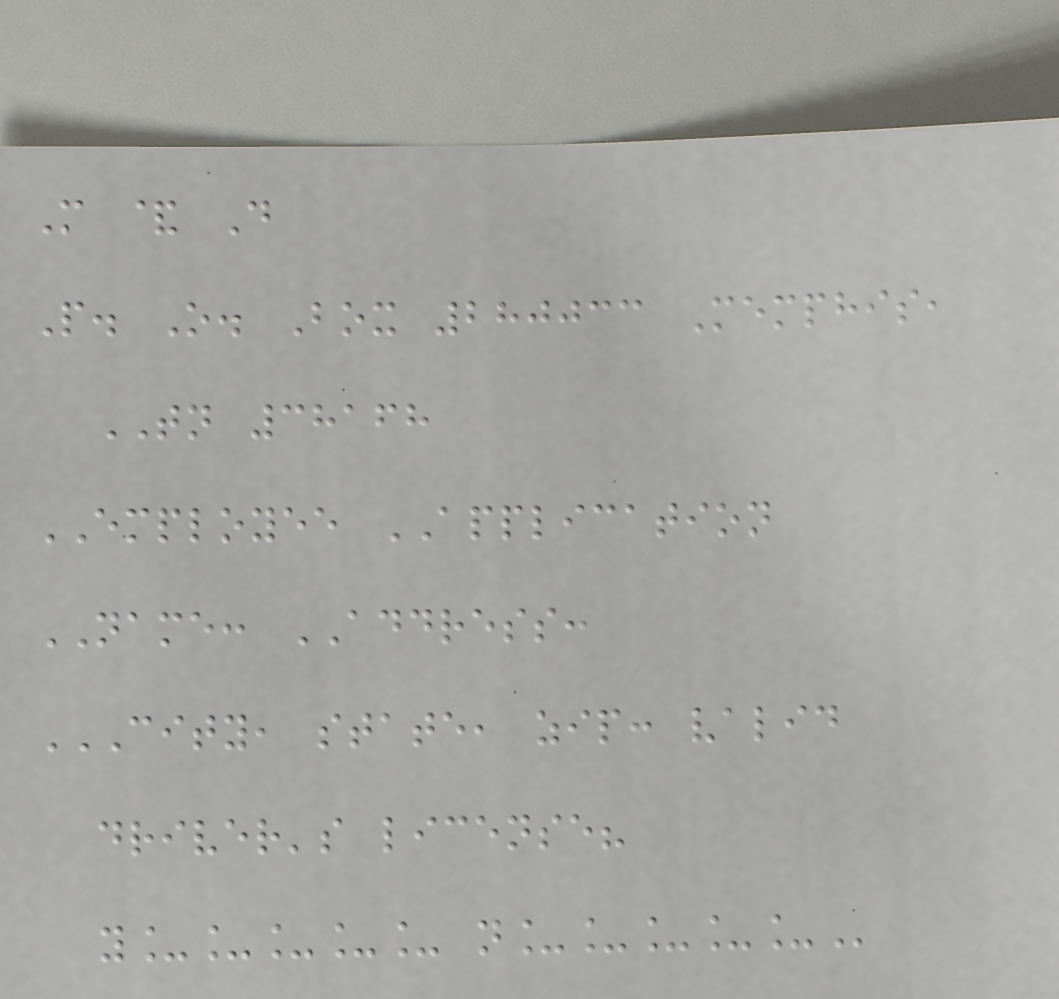M & D
P. O. Box 280033 Memphis,
TN 38168
EMPLOYEE APPLICATION
NAME: ADDRESS:
CITY, STATE, ZIP: VALID
DRIVER'S LICENSE?
Y_____ N_____
